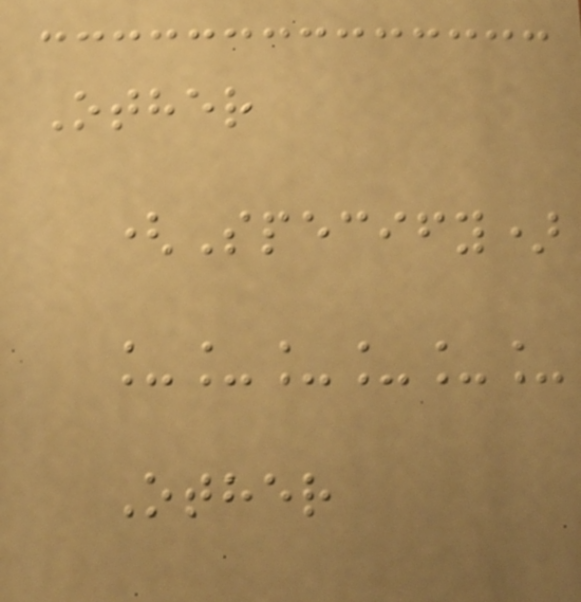Other
(Specify)
______
Other
